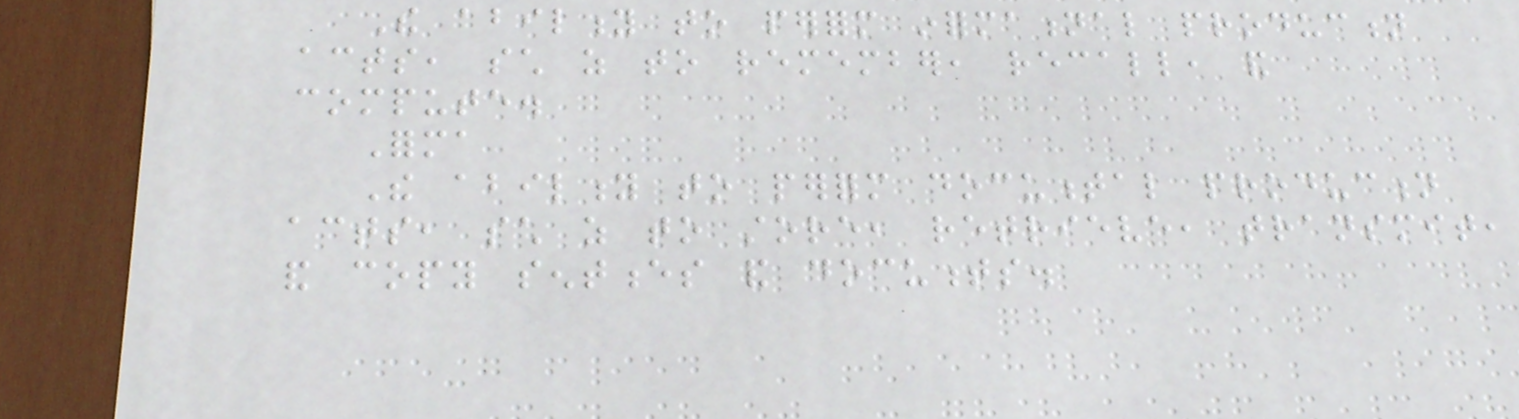The ability to perform informational production
acts, such as to remember, recall, and
compute.
Forma
The ability to perform documental production
acts, such as to store, retrieve, transmit,
and copy sentences and documents.
